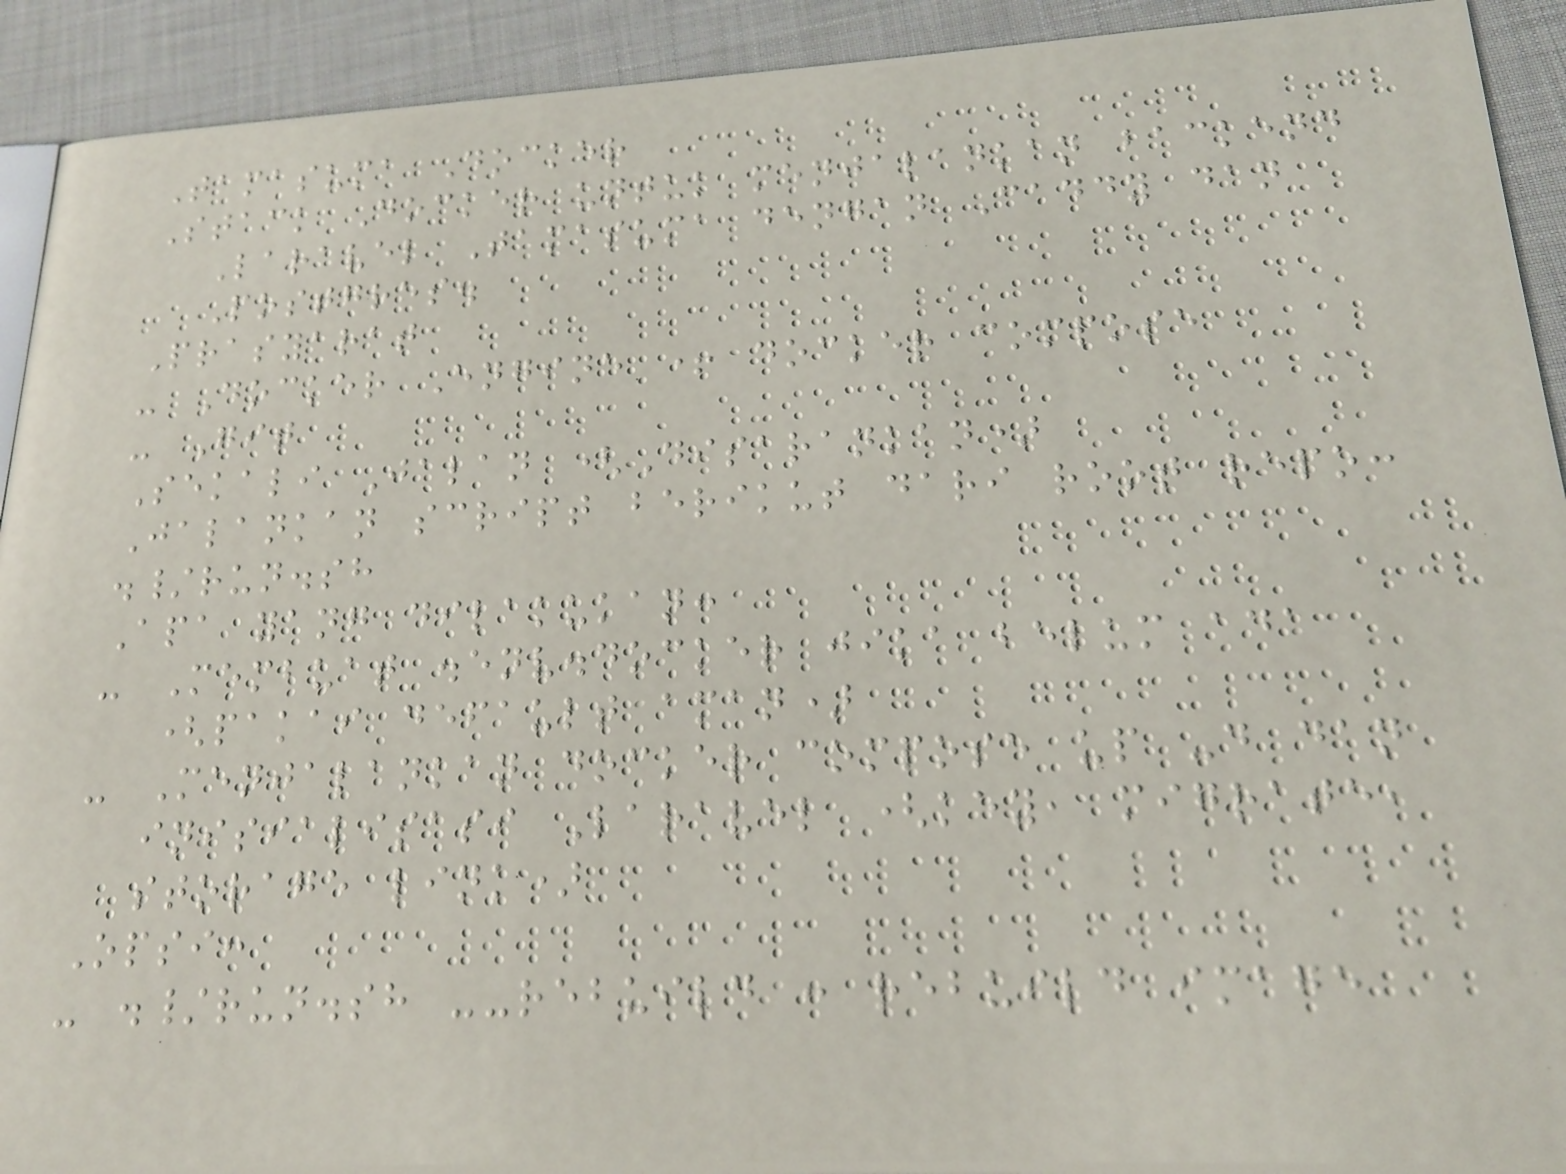Tamasuma Docker
Stack Docker untuk menjalankan backend
Laravel Tamasuma dengan Caddy dan
Postgres.
Prasyarat
- Docker Engine + docker compose
- Git
Sekali Jalan (Disarankan)
Jalankan script berikut dari root repo:
./run.sh
Apa yang dilakukan:
- Membuat .env.docker jika belum ada
(pakai default aman)
- Menjalankan docker compose up -d dan
inisialisasi Laravel (key, migrate,
storage link)
Opsi:
- ./run.sh --rebuild : rebuild image
